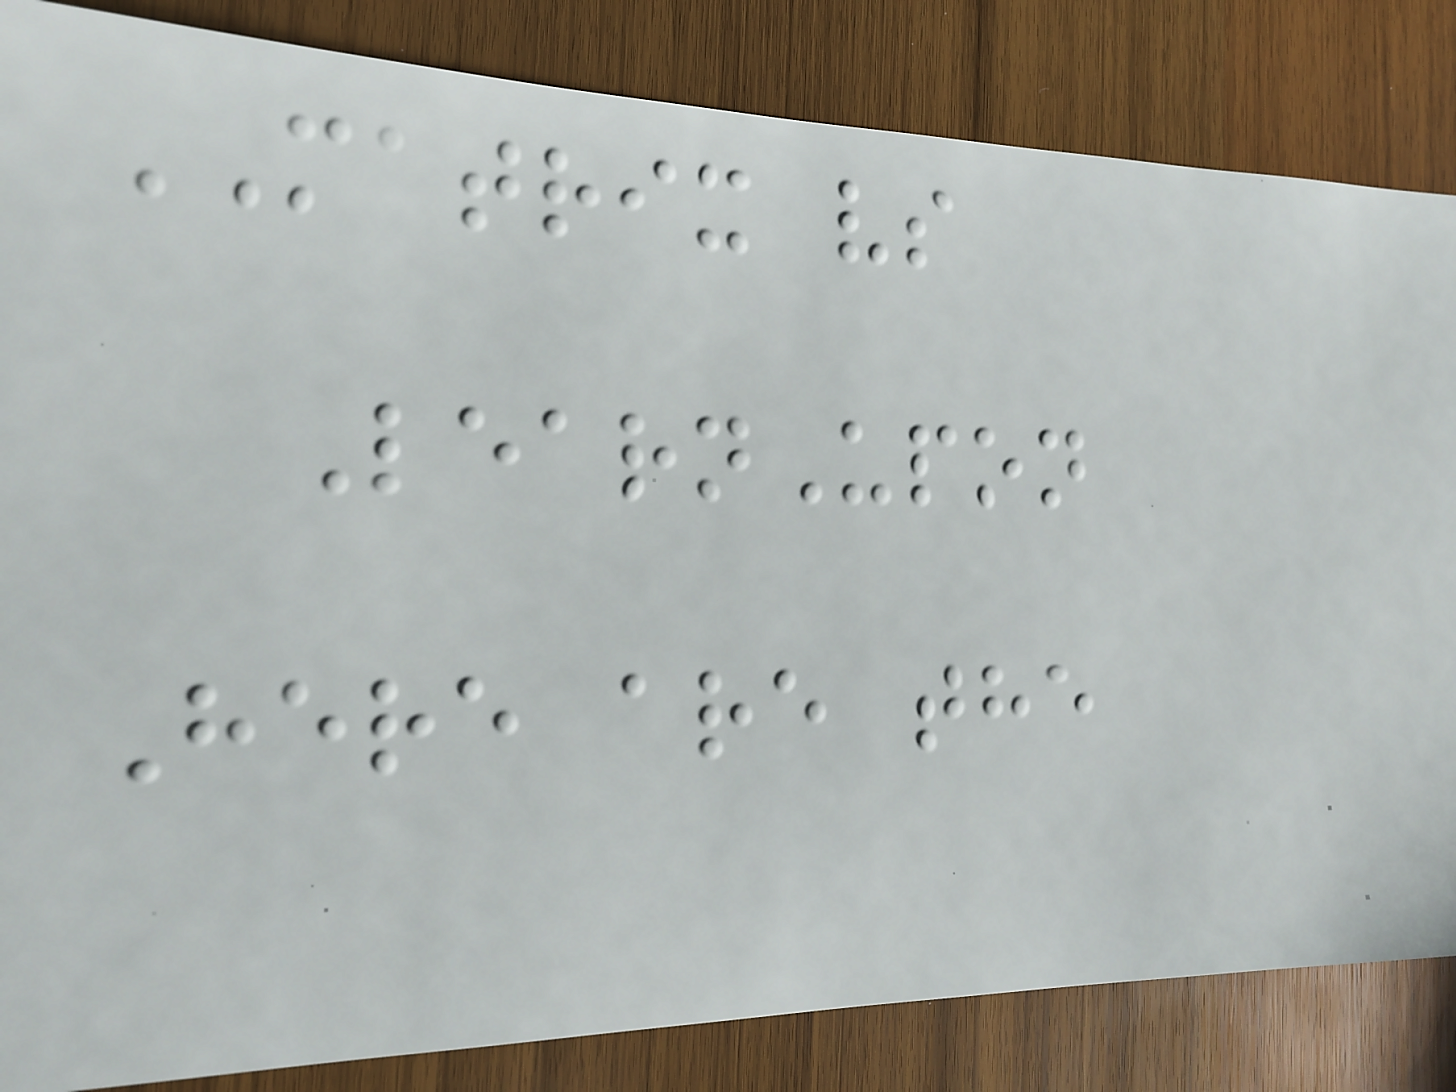MATRIX vs
LearnUpon
Here are the
